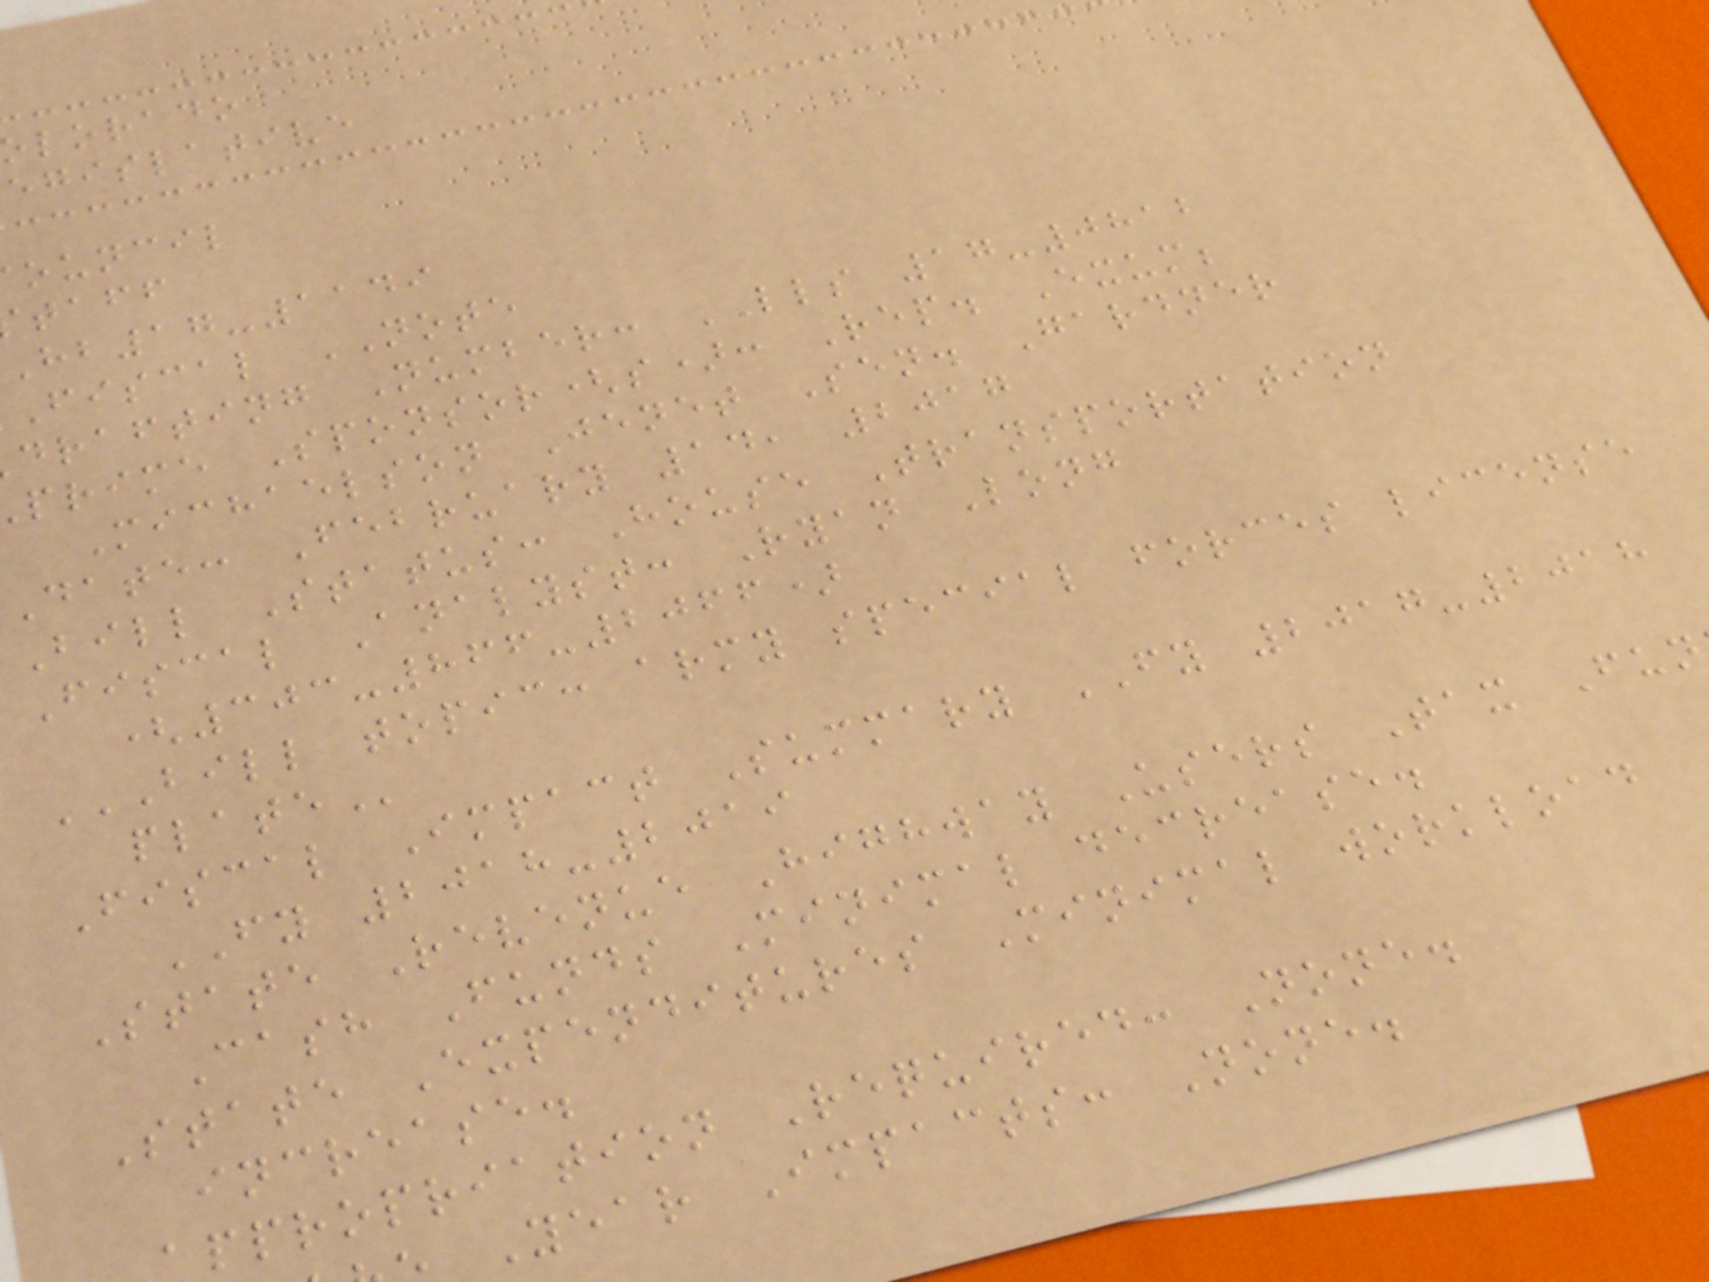lorado
egislative
ouncil
taff
hb17-1149
fiscal NOTE
drafting Number: LLS 17-0812
prime Sponsor(s): Rep. Exum;
Michaelson Jenet Sen. Gardner
Date: February 14, 2017
Bill Status: House Transportation
Fiscal Analyst: Ryan Long
(303-866-2066)
BILL TOPIC: ARMY SPECIAL FORCES LICENSE
Fiscal Impact Summary FY 2017-2018
FY 2018-2019
State Revenue Highway Users Tax Fun
Cash Funds Minimal decrease.
State Expenditures Minimal workload
increase.
ppropriation Required: None.
Year Impacts: None.
